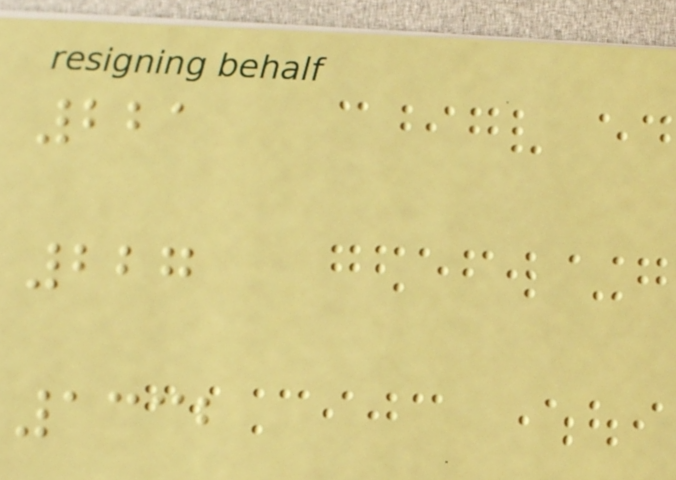221
227
1332
